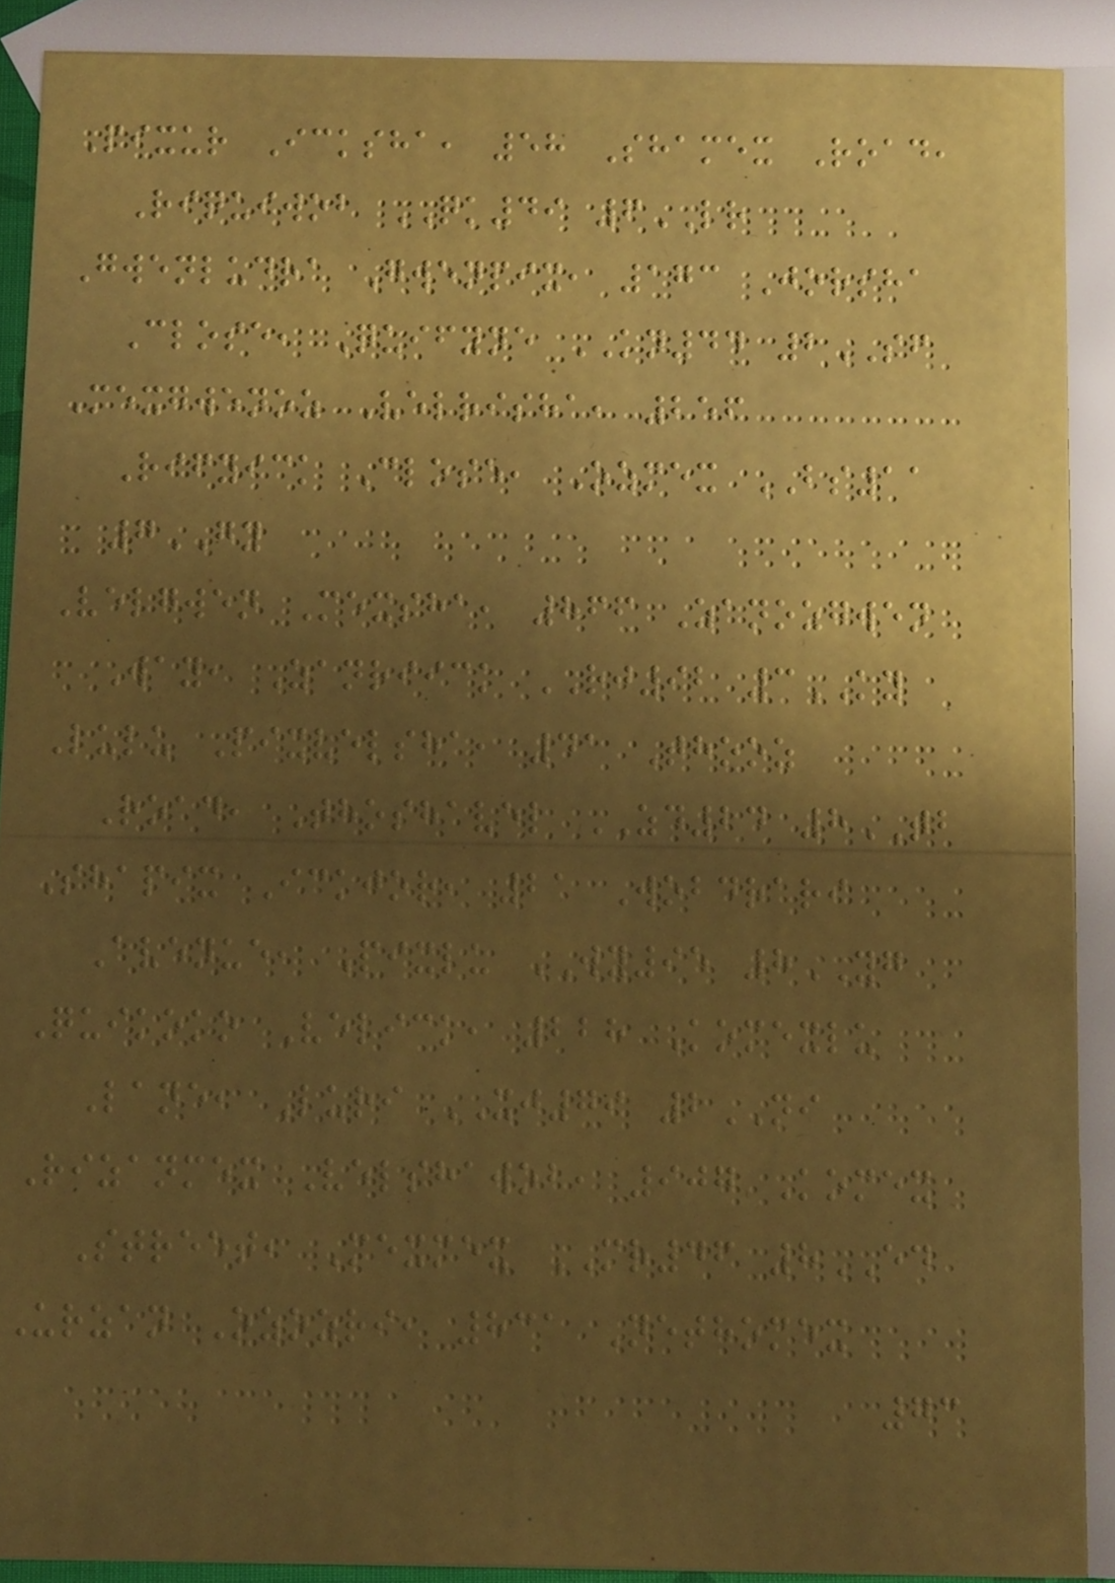Pixur Icksha, 58 Shamex Road,
Riquiwob QK49 6LR
Gwenludra Gwenpix, 173 Jorsha
Close, Quifyne KN44 2SF
Mexgwenoz Velrisha, 256
Rifyick Close, Ozmex BS11
7GY
Velgwen Mexsha, 866 Zanozgwen
Way, Zanriick RJ92 3KY
Lulu Pixvelsha, 41 Thooz
Road, Thoshavel ZD24 8TB
Shapix Ickjor, 21 Wobdrari
Avenue, Pixlu WY95 8YG
Quikoko Velick, 228 Komexlu
Lane, Luri XJ79 2NI
Rizanmex Velshawob, 907 Komex
Street, Mexmex MR46 8ED
Urzan Ozozri, 831 Nethomex
73
